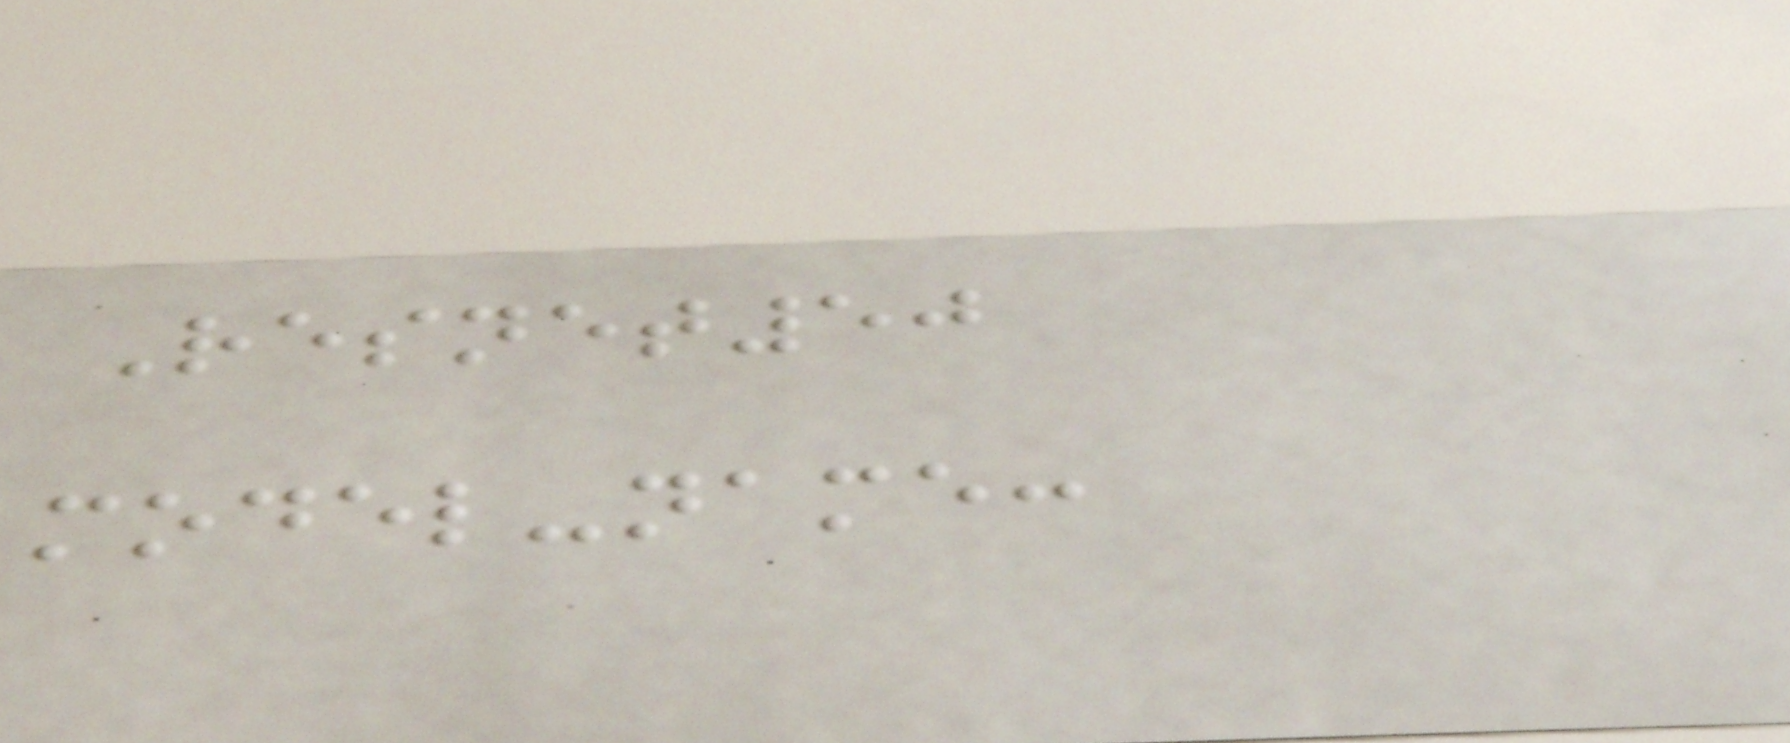Resnet50
model-name:
